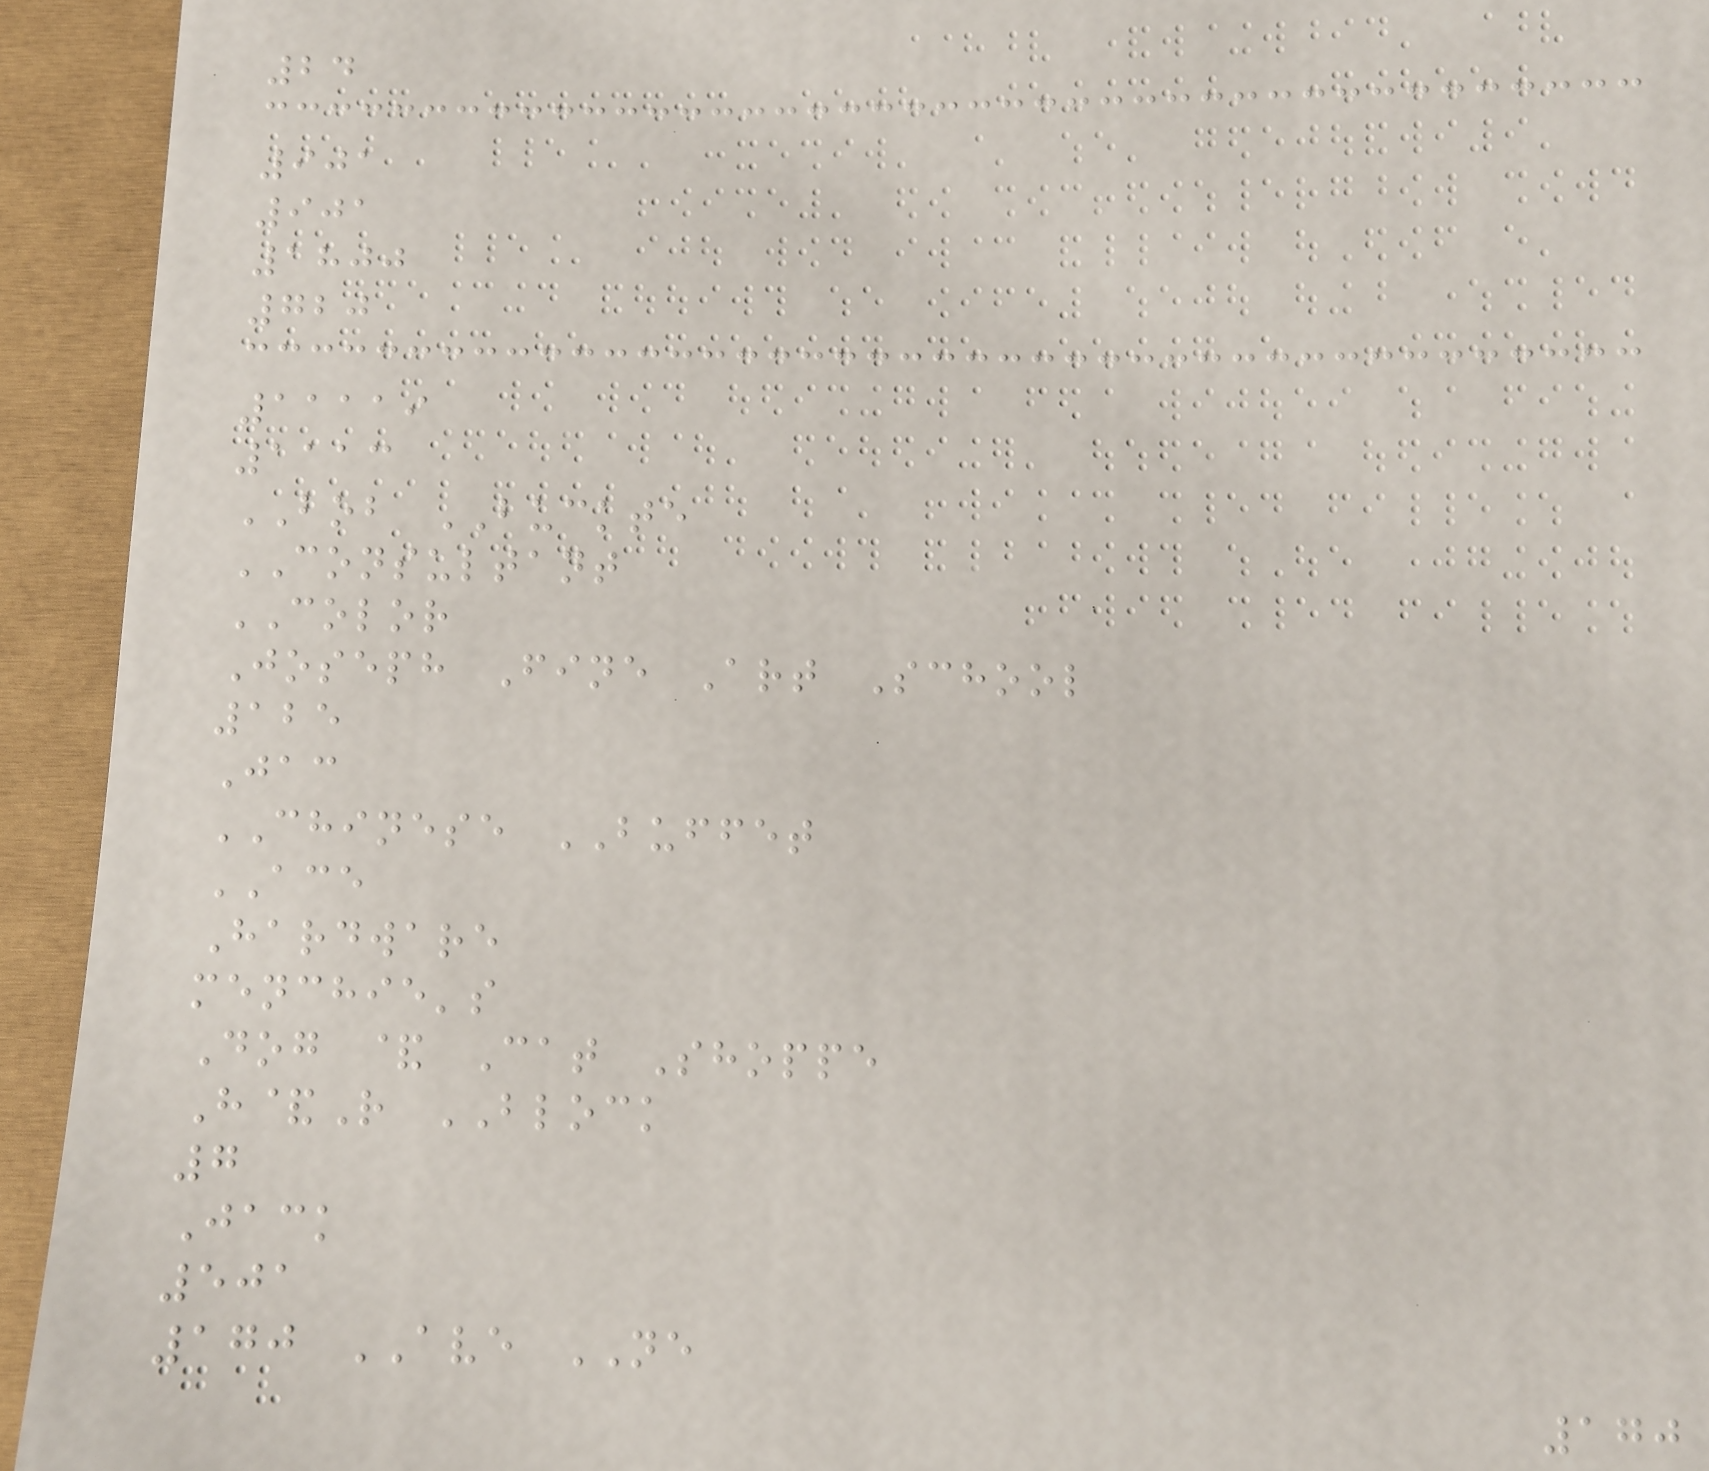24
901
901
1800
720
11119
1113
BOB BUCKTE
CONSULTANT
COLOR
Joseph Fine Art School
125
Jac
CHINESE BUFFET
ACE
Hardware
menchie's
Dog & Cat Shoppe
H&R BLOCK
7
Jack
501
170 AVE NE
170
